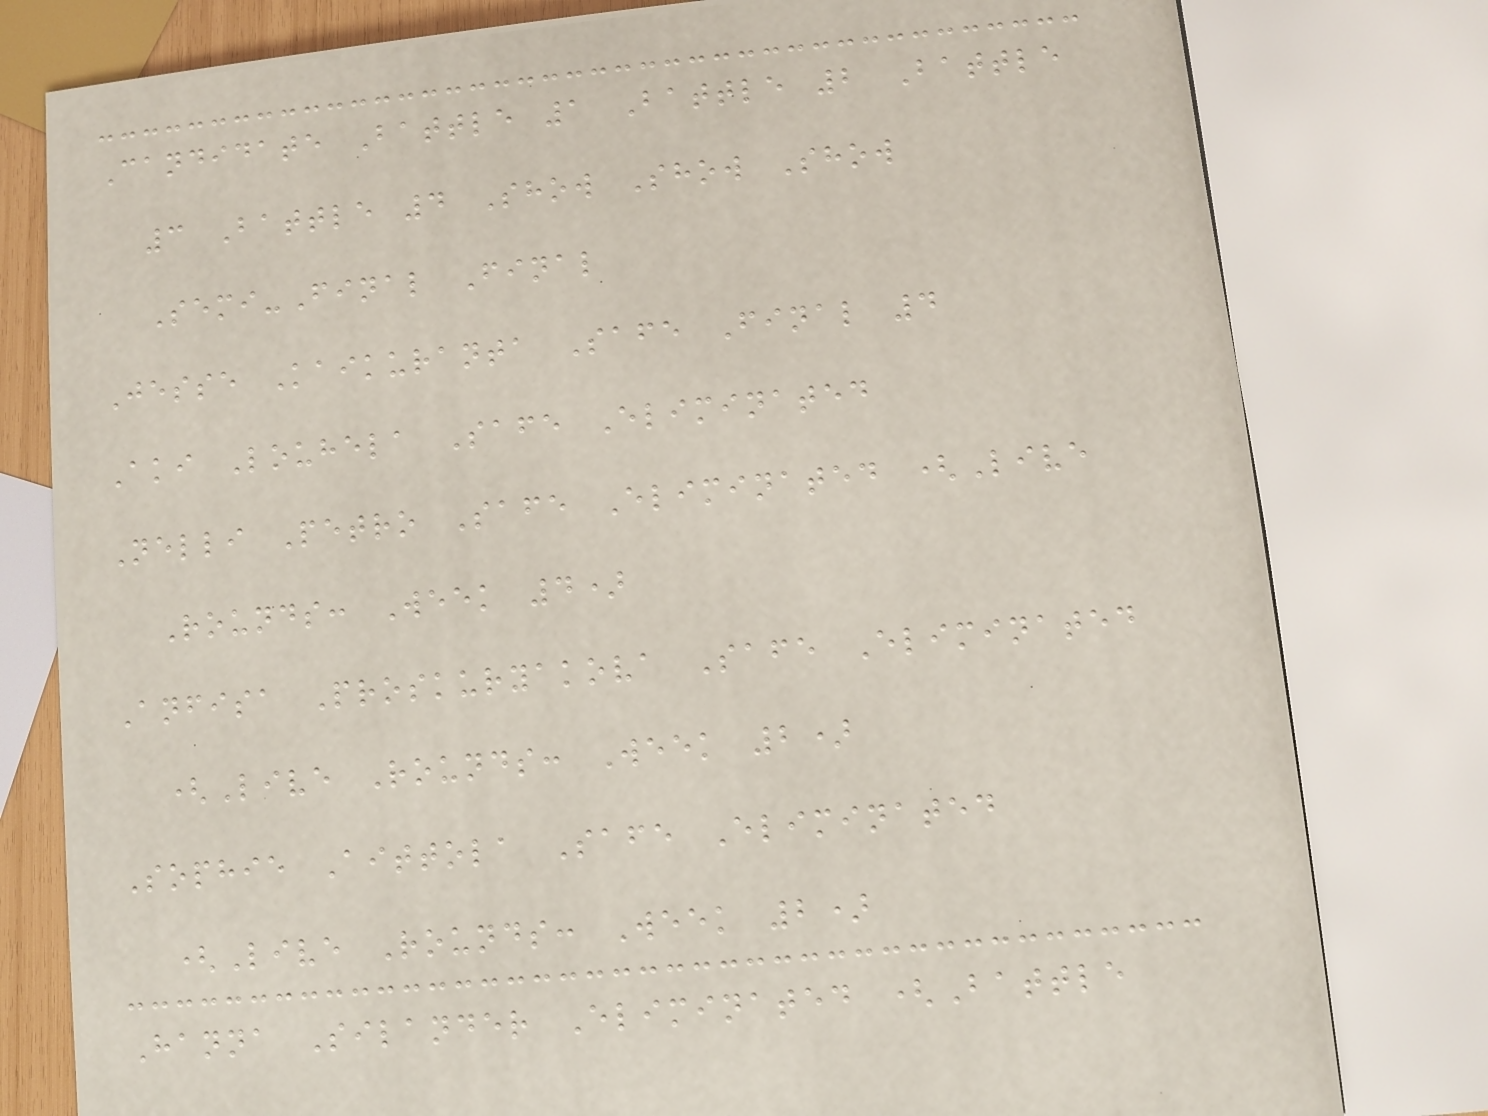Candidate Battle 1 Battle 2 Battle
3 Battle 4 Show Show Show
Semi-Final Final
Jesse Kaikuranta Safe Final 4
Aki Louhela Safe Eliminated
Nelli Petro Safe Eliminated (Live
Rounds: Week 4)
Anfisa Proskuryakova Safe Eliminated
(Live Rounds: Week 2)
Sophie Aittola Safe Eliminated
(Live Rounds: Week 2)
Hanna Silander Eliminated (Battle
